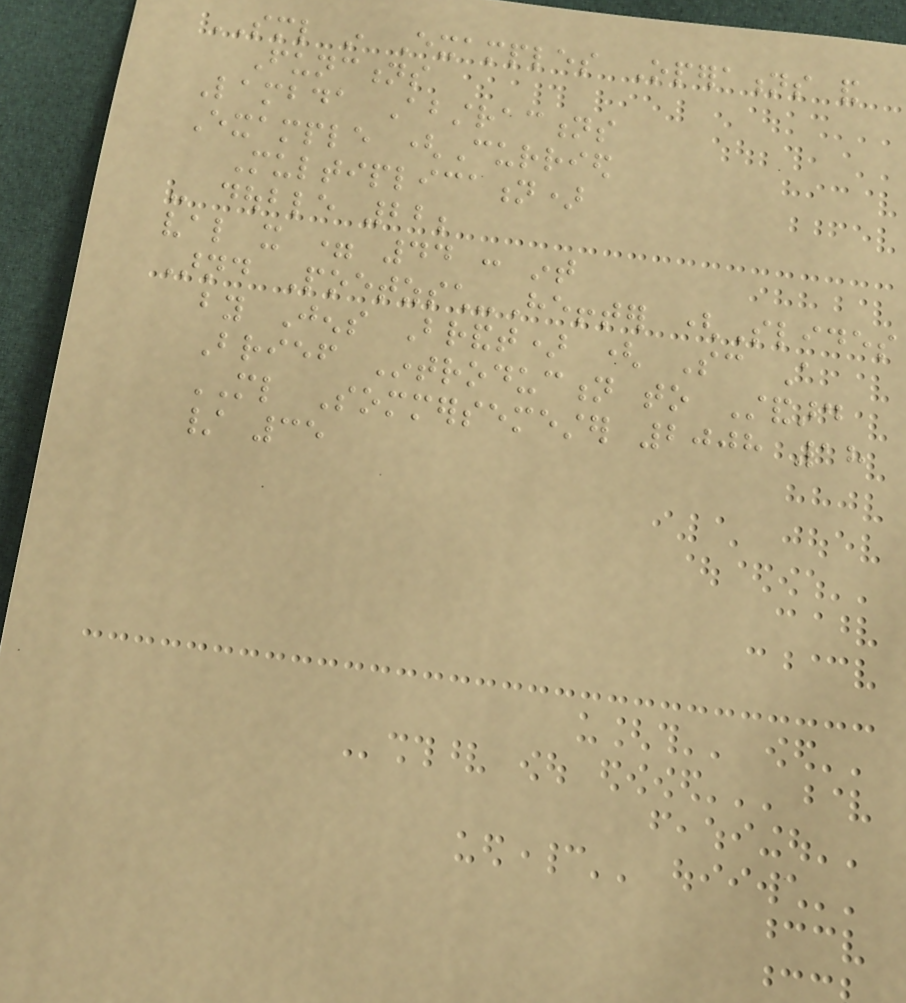SML in Examples Operations and
Functions
Lambda Abstractions
Example (Curried
Multiplication)
- double 22;
val it = 44 : int
Arnd Poetzsch-Heffter (Slides
by Jens Brandt) ( Sc A
Brief Introduction to Standard
ML Sommersemester 2008 18
/ 35
